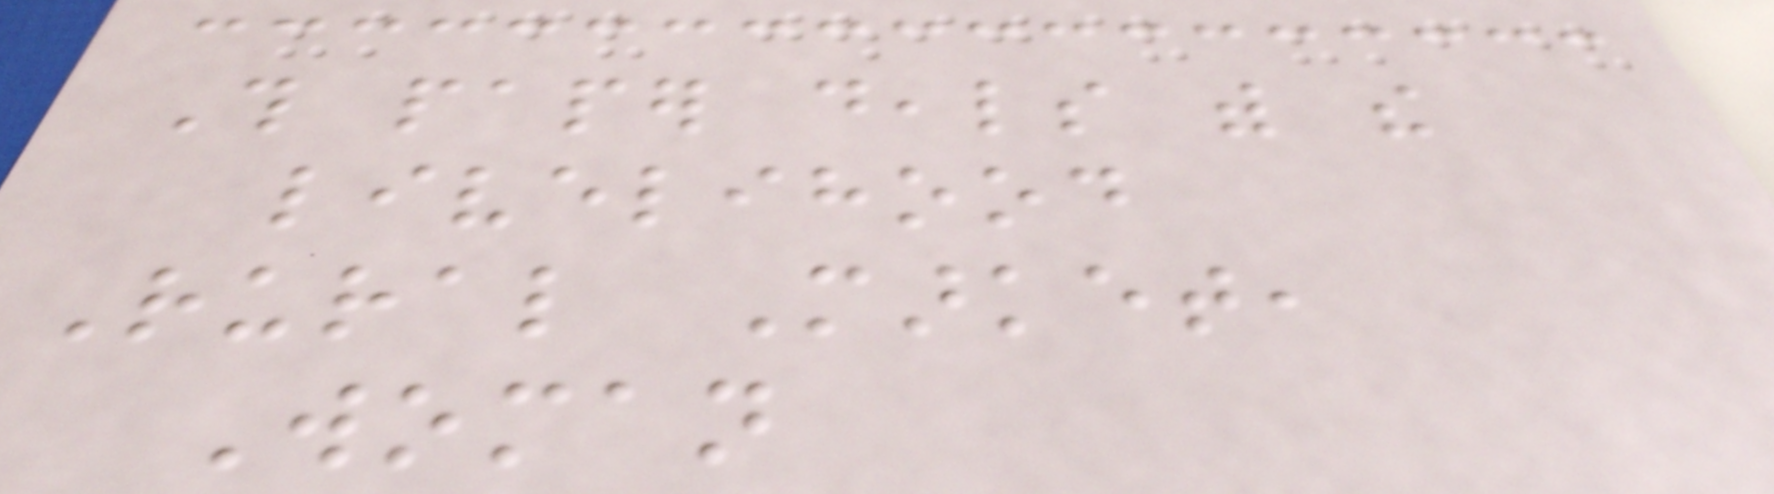This paper deals with the
livelihood
Rural Market,
Woman
